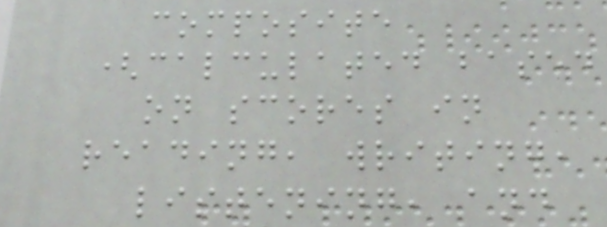composite
(calculated based
on scores in
reading, writing,
listening, and
